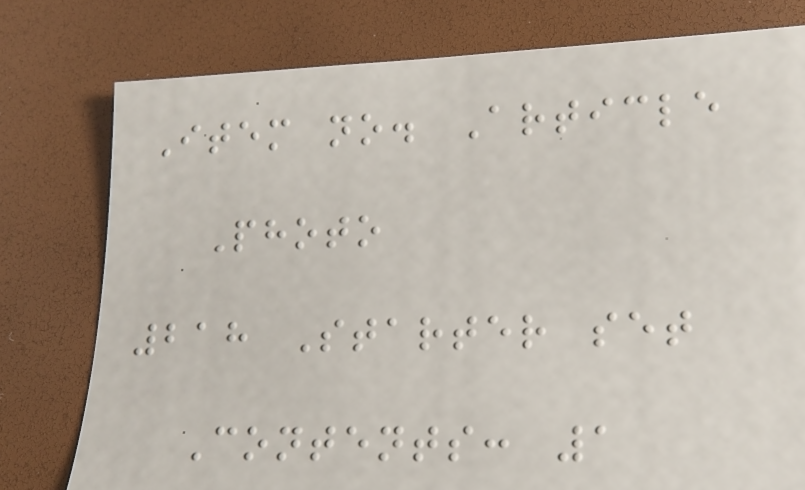Item no. Article
Photo
218 Starter set
Contents: 1
